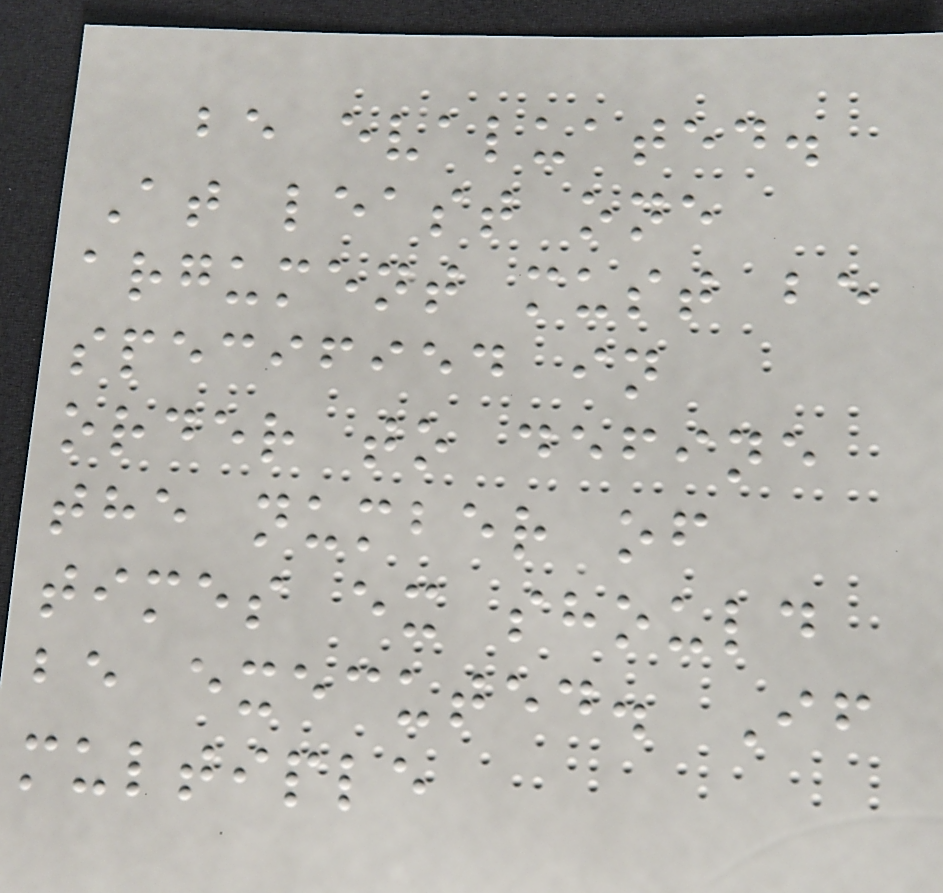be evaluated.
At least one
argument must be
specified in
order to define
the number of
times ex should
be executed. If
multiple
